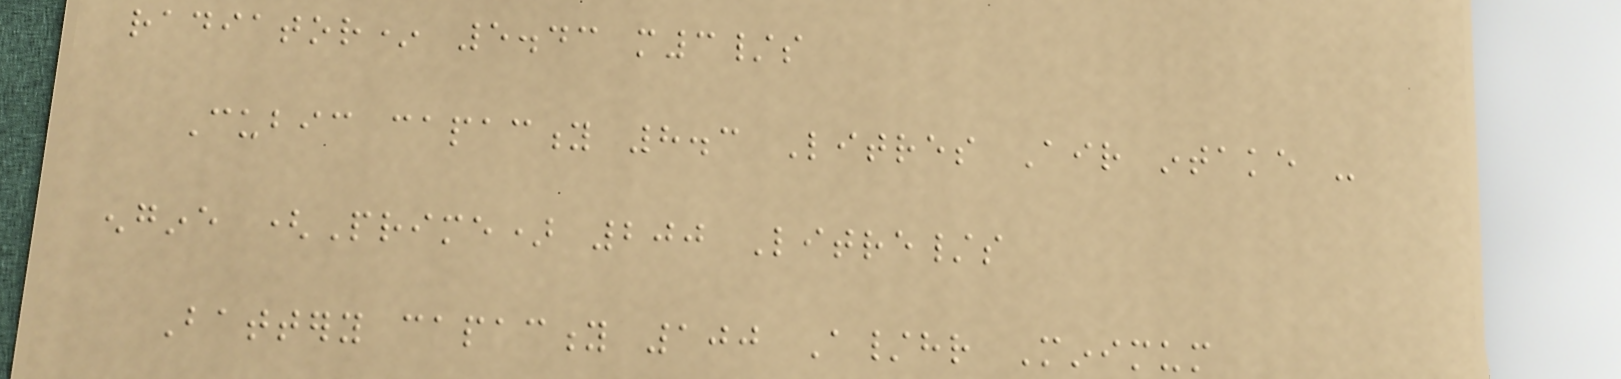radiator* 5.43 m3/s
Cubic capacity 8.3 Litres Air intake -
engine (Prime) 200 Litre/s
Battery capacity 100 A/hr Minimum
